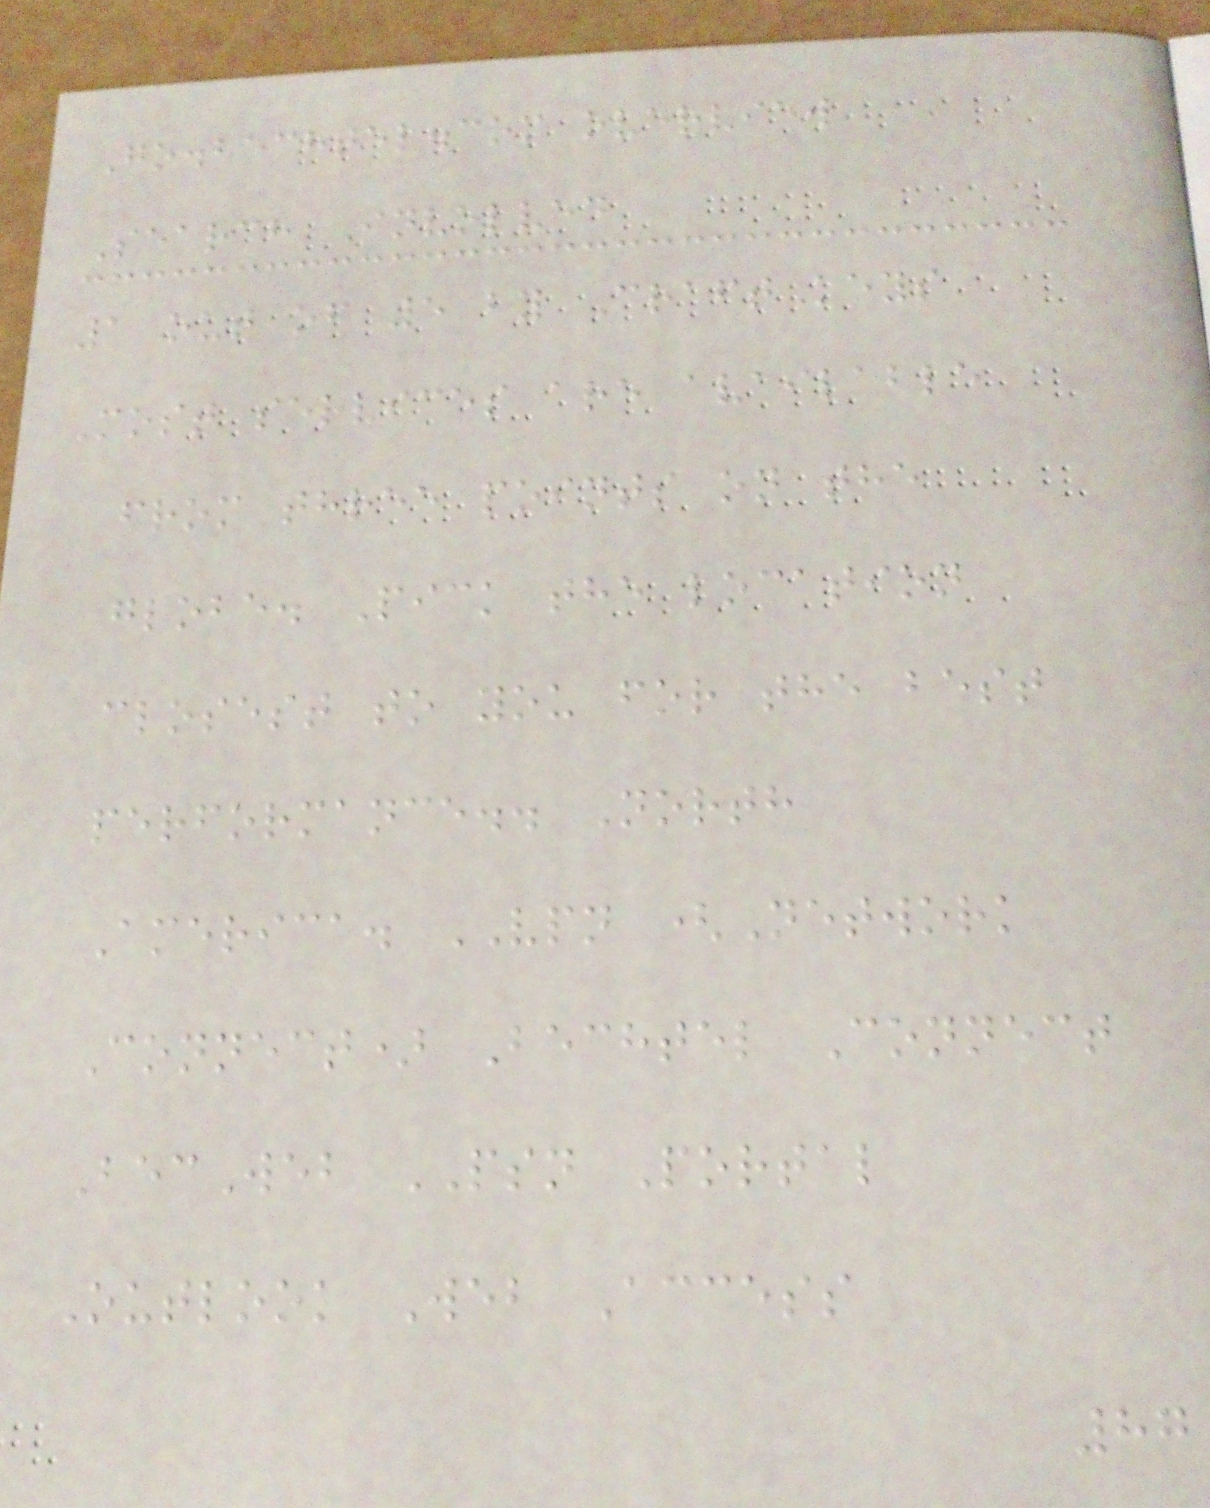Go.bechtel.com overview
Search Involved
1 out of 5 by CraftKeys
Most services are available
from three points on the
globe. Pick the location
closest to you for the best
performance.. North
America. VPN (Network
Connect) Bechtel Connect
BecWeb PSN Portal
Outlook Web Access
87
